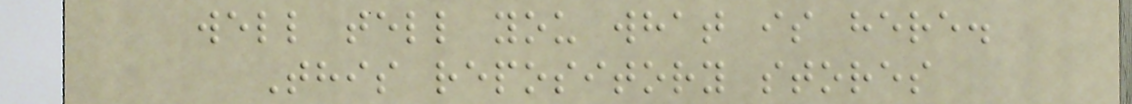well tell you what is here.
This repository stores
